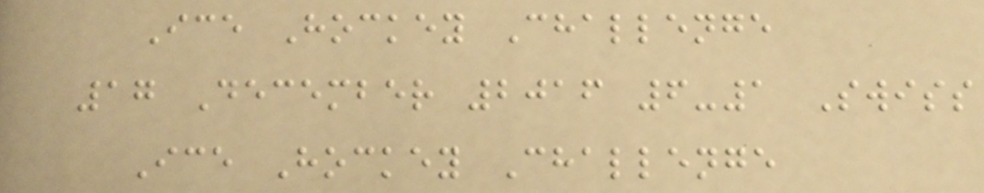Ice Hockey Challenge
17 December 2016 6-1 Swiss
Ice Hockey Challenge
